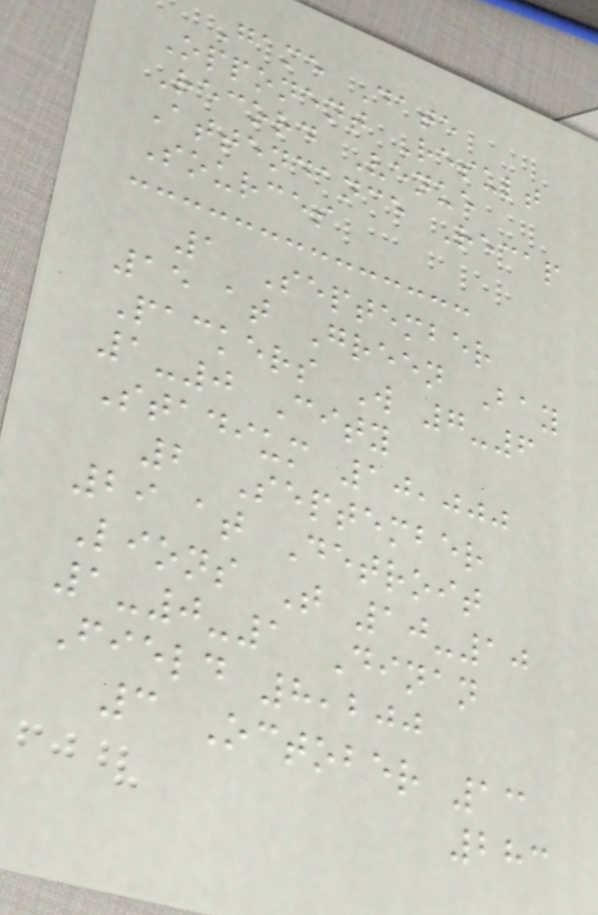Game Date
Opponent Result
Record Venue
Attendance Recap
Sources
1 September
15 at Green Bay
Packers W 7-6
1-0 City
Stadium 10,000
2 September
29 at Detroit
Lions T 10-10
1-0-1 Dinan
Field 8,200
3 October 13
283
